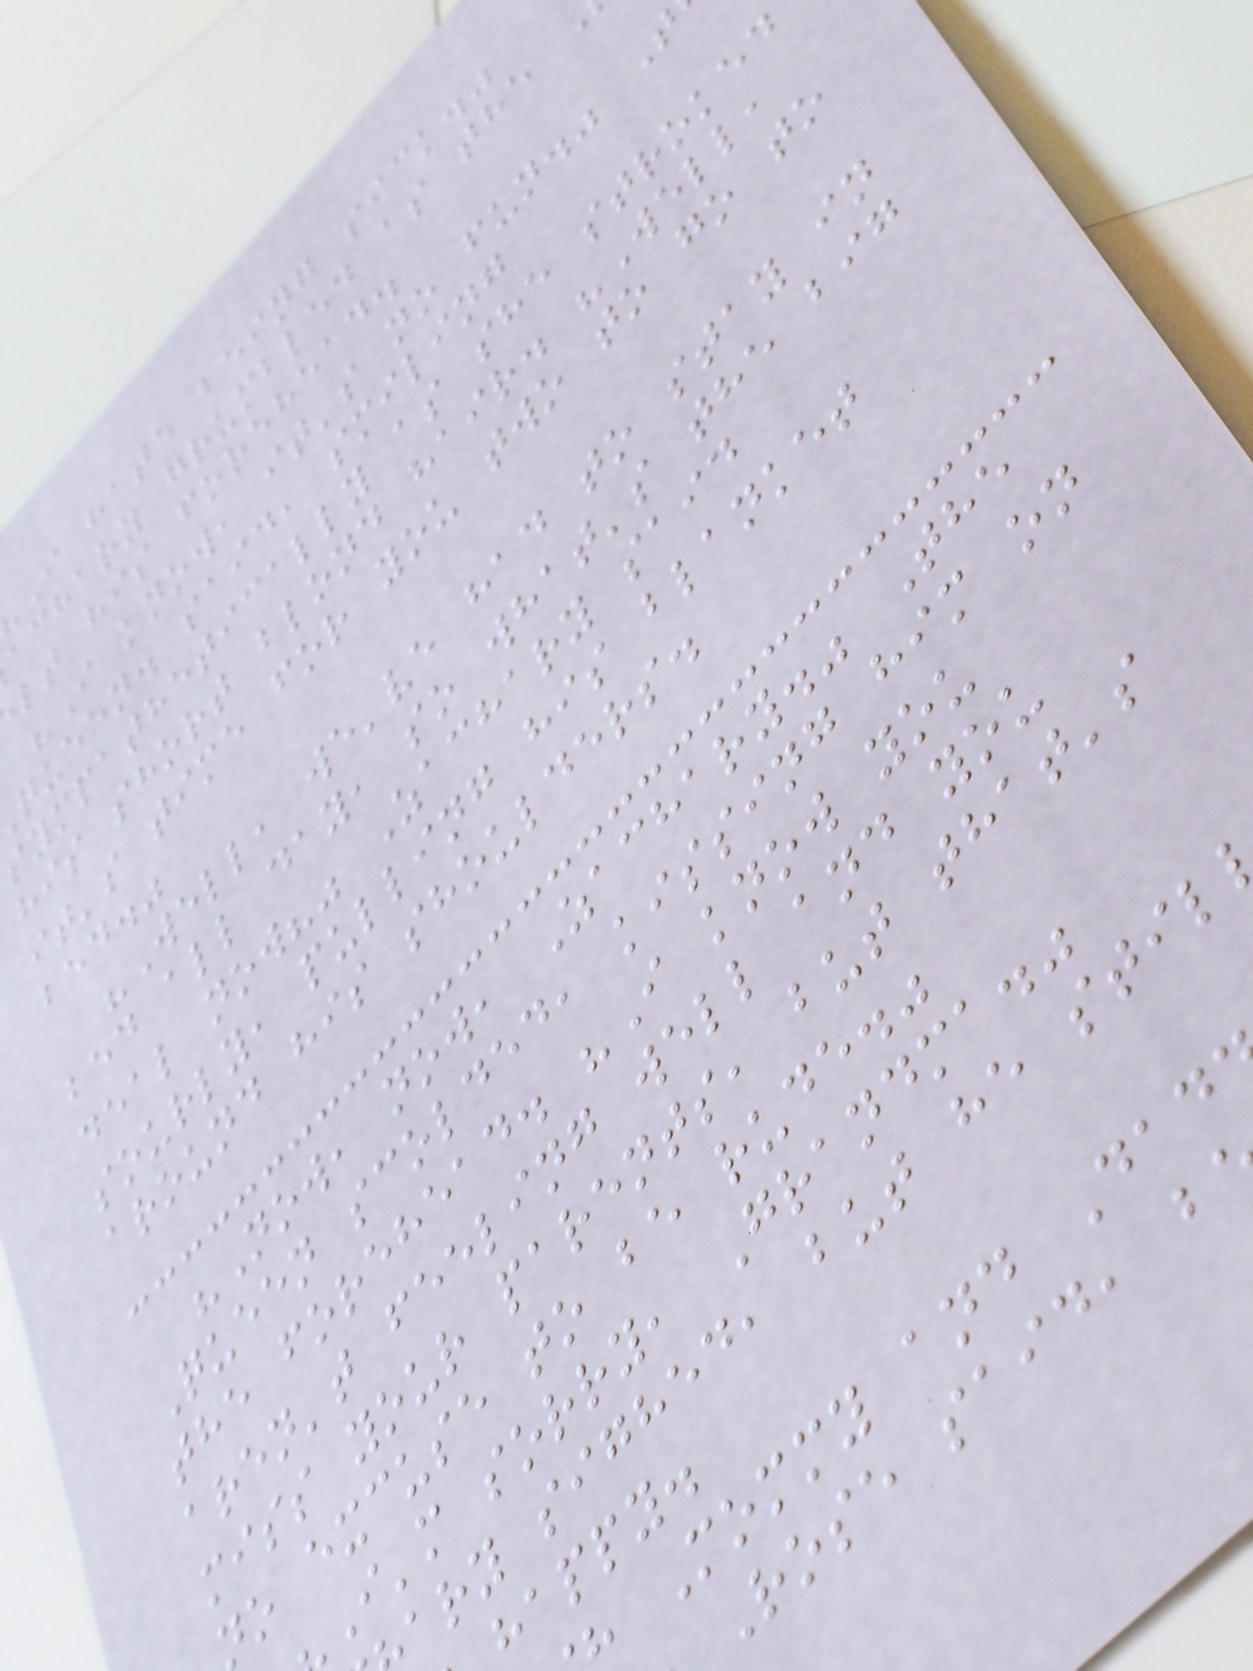I hate being sick."
achary grumbled as the
lt his forehead.
"I know, it's no fun." T
queen. said, smiling
sympathetically as she stroked
his short blond hair. "Well,
it's time for you two to go to
bed."
"Well, we've had to stay in
bed all day, so what's the big
deal now?" Zachary said
sourly, pulling his blanket
around his shoulders.
"Now, now, Zachary." The
Queen scolded, kissing him on
the forehead. "I know you
aren't feeling well and you
miss your parents, but that's
o excuse to be rude."
I'm sorry, Grandma."
ary sighed, but he stil
happy.
Mommy and Dad
Rose said, b
